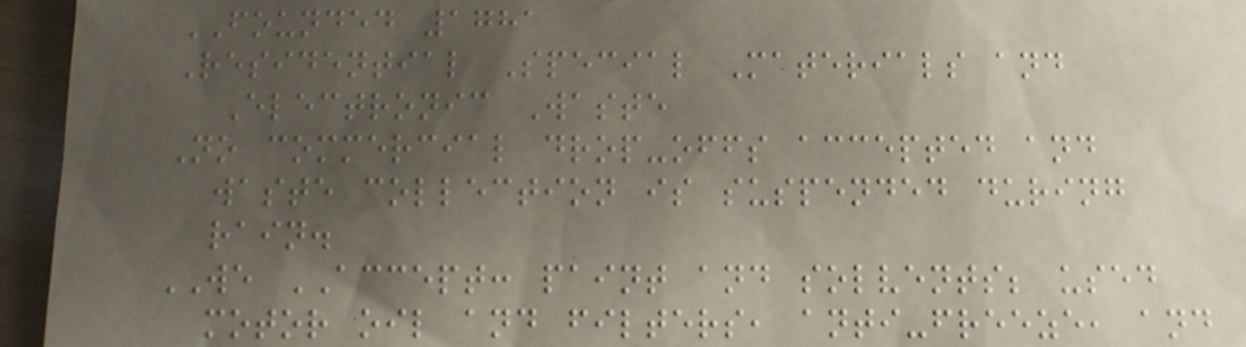FOUNDED 1781
Residential Special Materials and
Electronic Waste
No commercial drop-offs accepted and
waste collection is suspended during
rain.
WE ACCEPT: paint and solvents; used
motor oil and filters, anti-freeze, and
